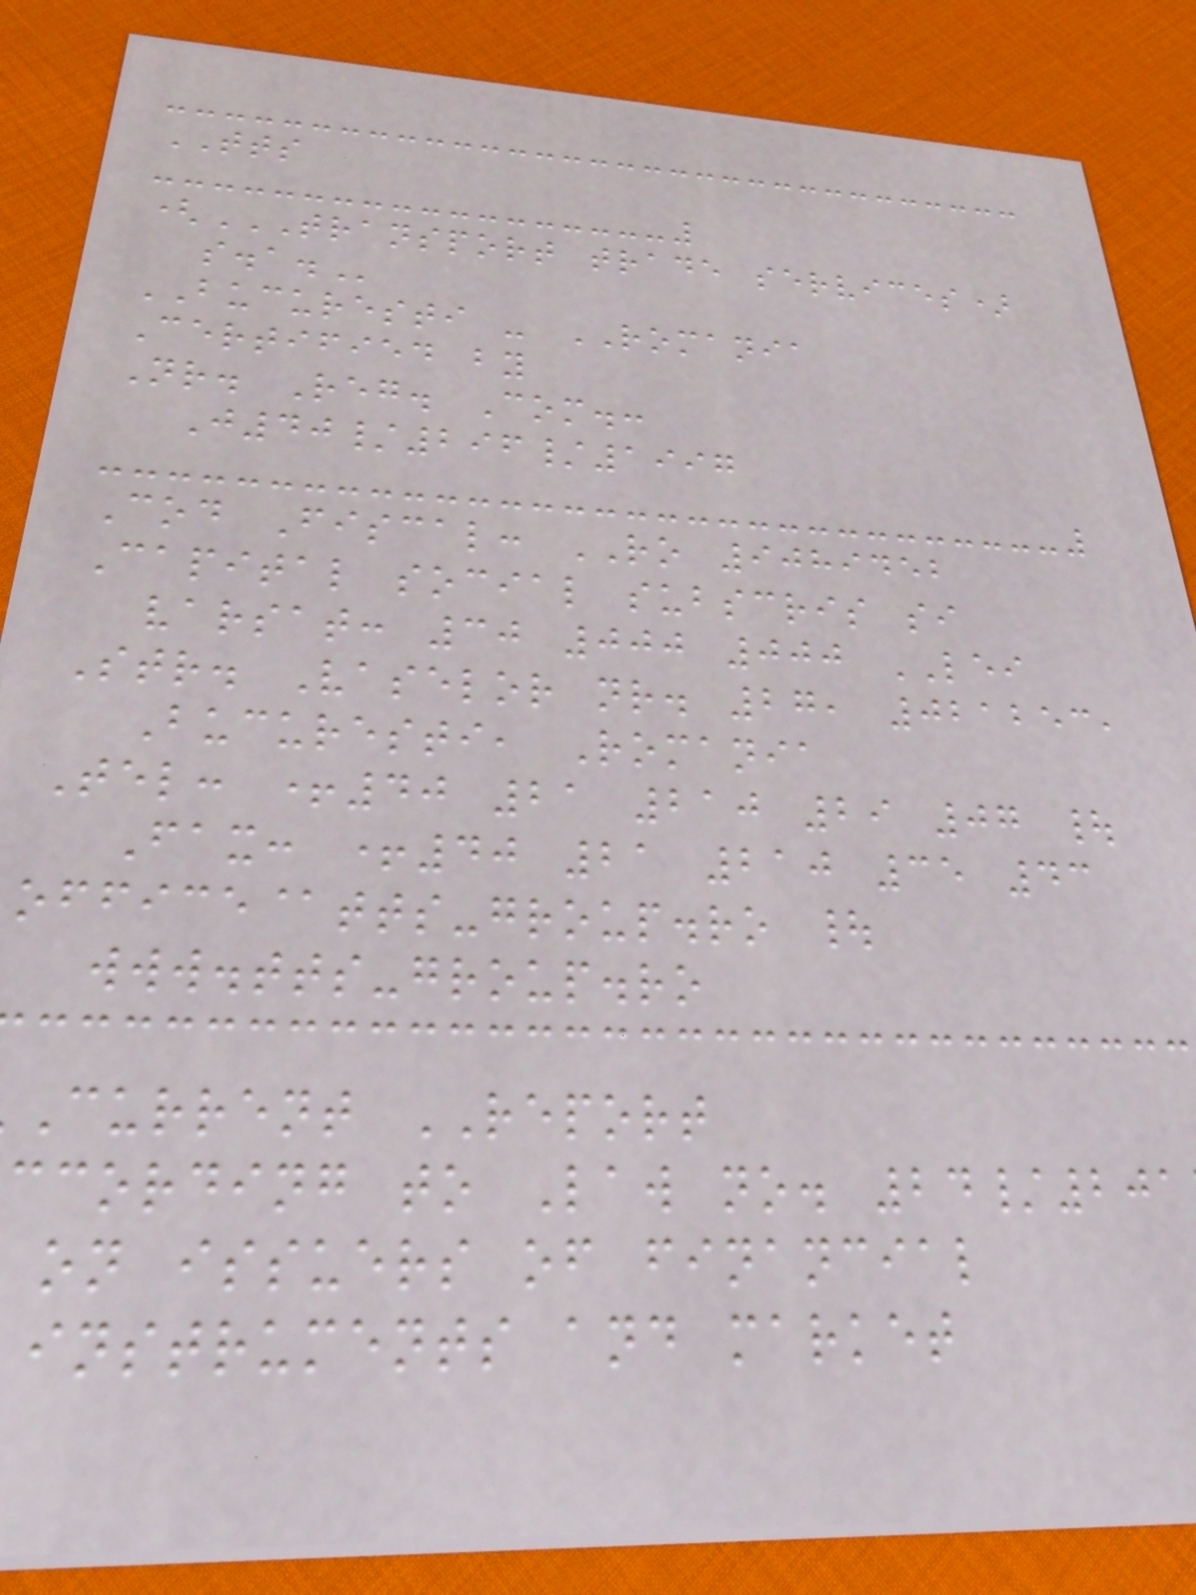TTS
(TRANSPORT TRADE SERVICES)
BUCURESTI - ROMANIA
Certified by
Nr. Reg. Com.:
J40/296/1997
Cod Fiscal: RO 9089452
Capital social subscris si
varsat: 30 000 000 LEI
Str. Vaselor nr. 27, 021253,
Bucuresti, Romania
Tel: +40 21 210 29 07 |
Fax: +40 21 210 35 43
office@tts-group.ro |
www.tts-group.ro
current REPORT
ccording to Law no. 24/201
on issuers of financial
instruments and market
